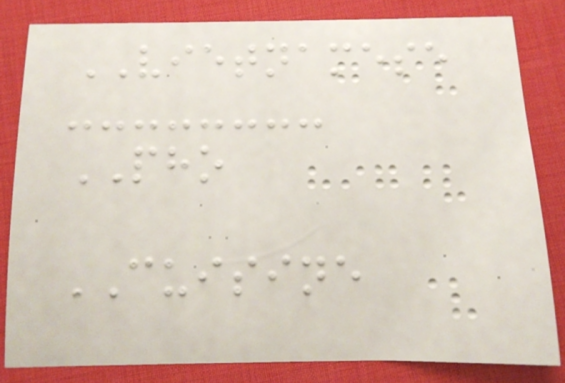VIETNAMESE
PHO
CUISINE
